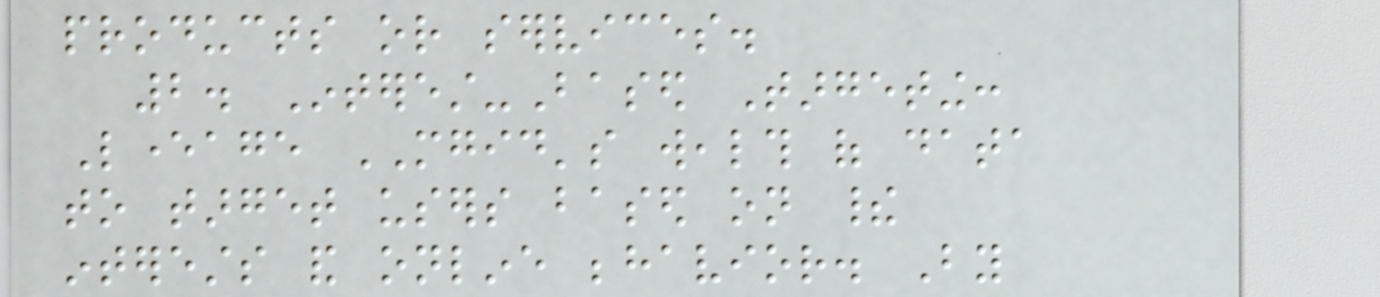products or services.
2. Interest-Based Targeting:
Leverage MGID's wealth of data
to target users based on their
interests and online behavior. By
